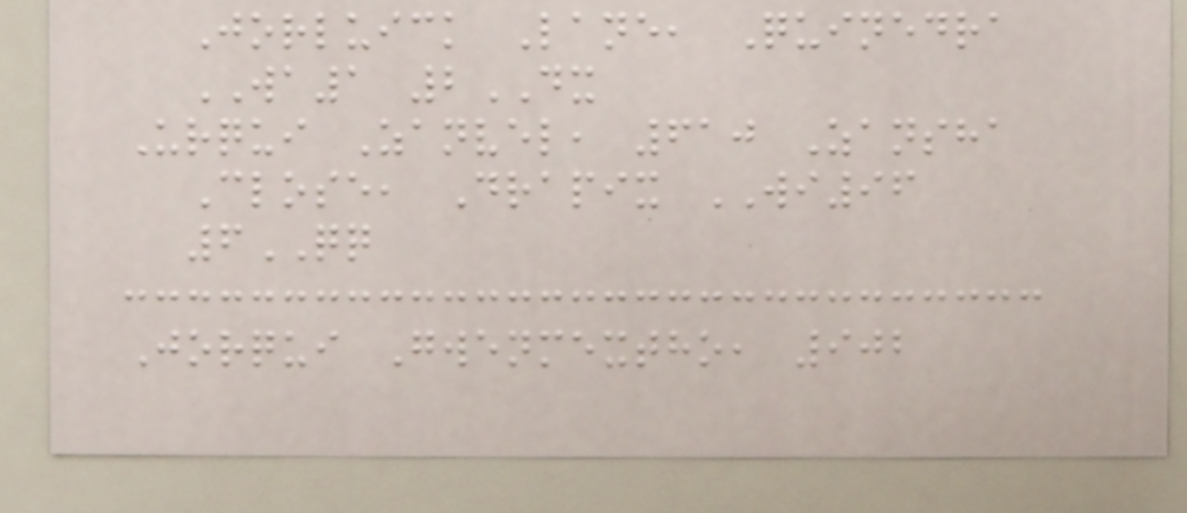Jorluick Lane, Quinedra
WA1 2DX
Urqui Zanvel, 610 Zansha
Close, Drapix WI96
6QQ
Jorqui Gwenmextho, 902
